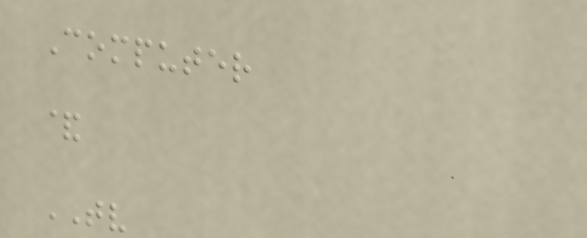Computer
&
TV
